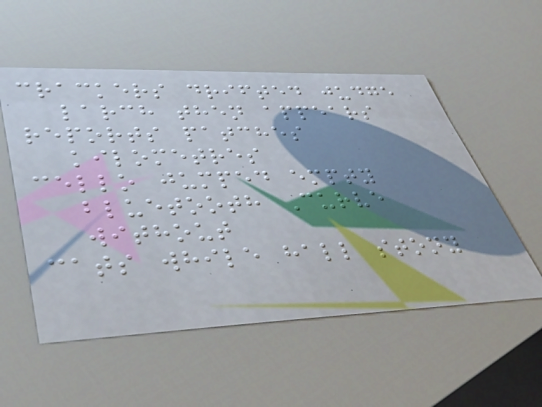crackers drifted judge
larch then appears
reports patches
kilometres
cello jumped empty
bluetooth Curve
without
cats while hall stony
